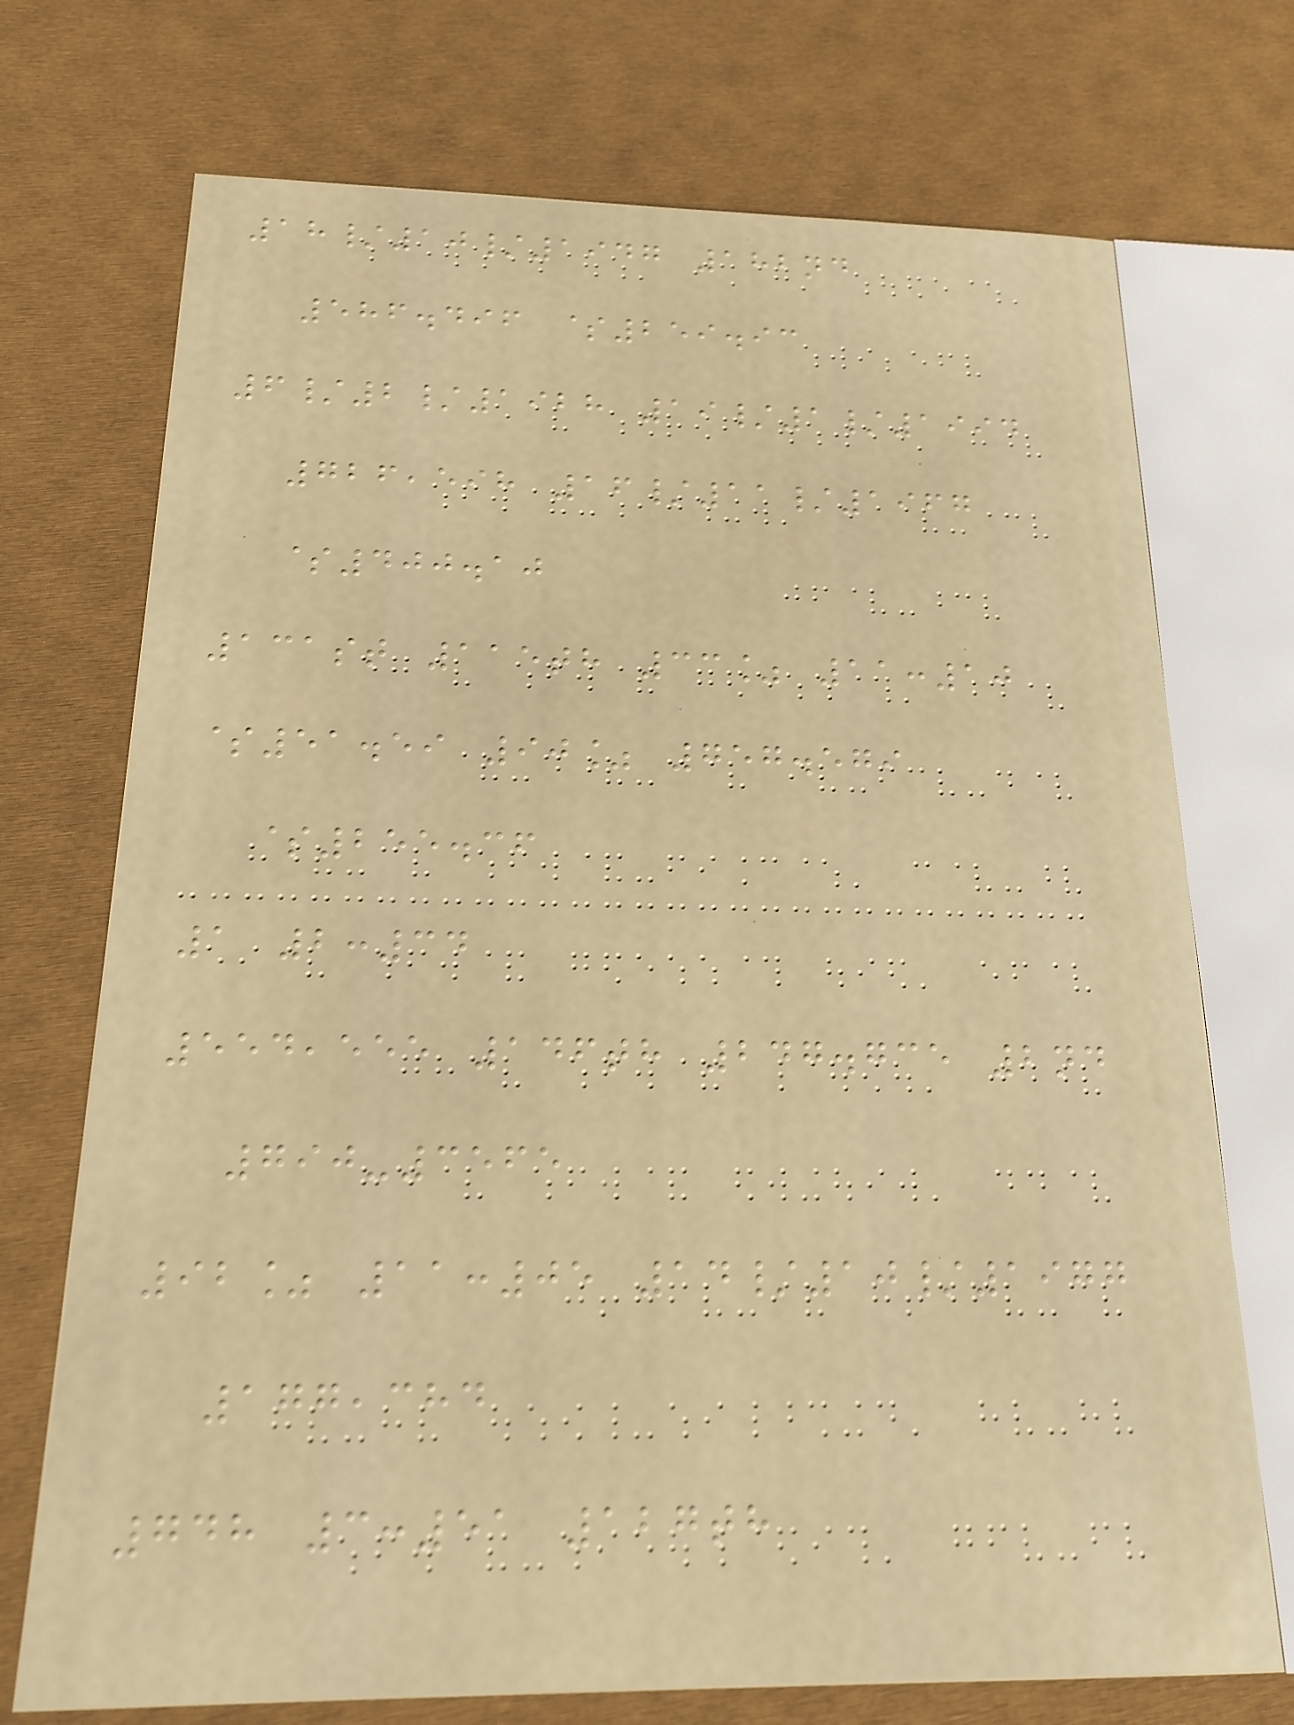18/10/1947 182nd
586.496 $259.93
6/2/1928 19/1/1994
726,598 16/11/1967
$400.10
131st 115th 33% 11:10
$51.59 90% 757.579
$255.36
1 2:34
554,555 146th 247.735 2nd
790-3565
92% 11:05 14/10/1977
177,384
748 3:51 127th
